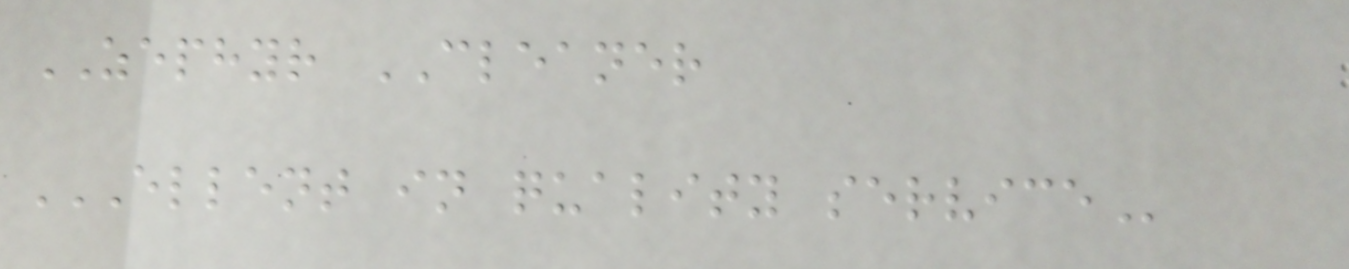ZEPHYR CLEANER
ELLENT IN QUALITY SERVICE
